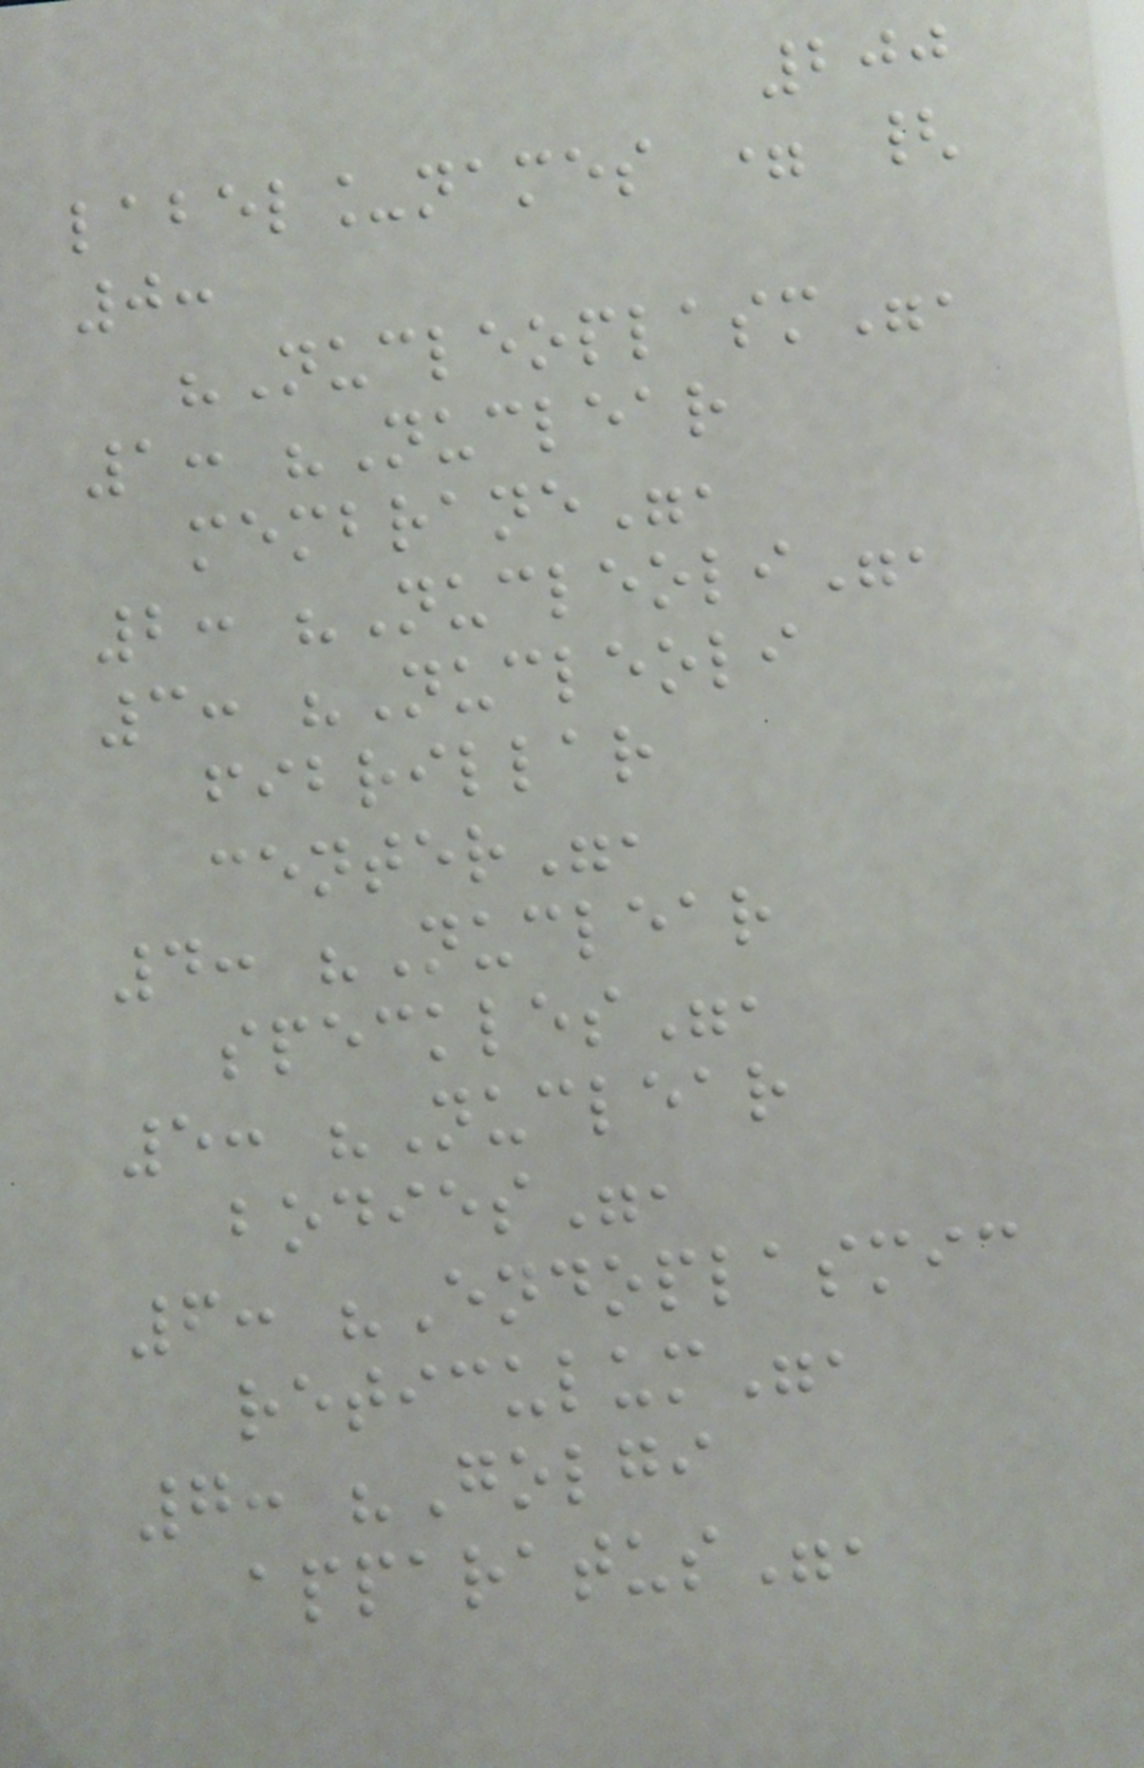200
label_names = {
0:
"Nucleoplasm",
1: "Nuclear
membrane",
2: "Nucleoli",
3: "Nucleoli
fibrillar
center",
4: "Nuclear
speckles",
5: "Nuclear
bodies",
6: "Endoplasmic
reticulum",
7: "Golgi
apparatus",
